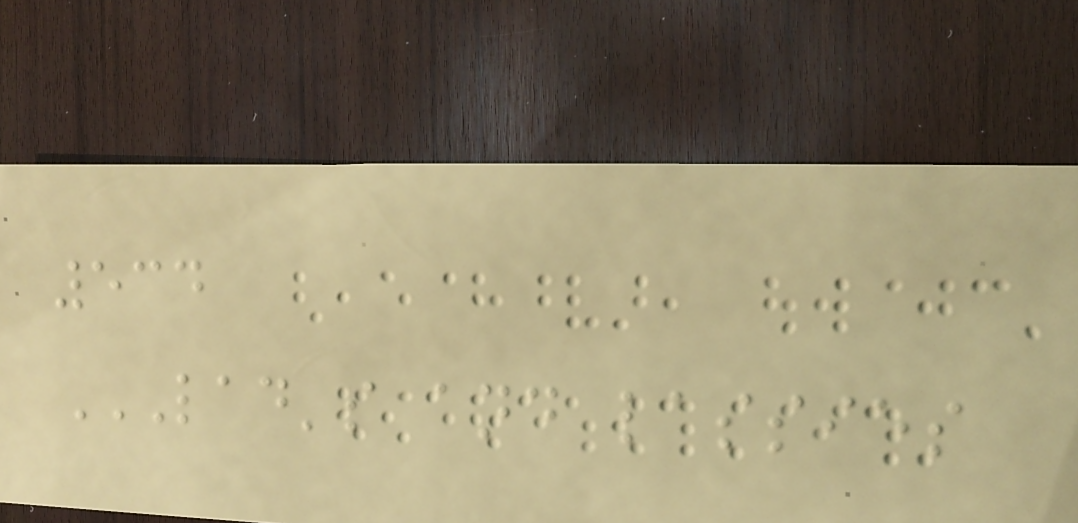534
LAD'S AND LASSIES
